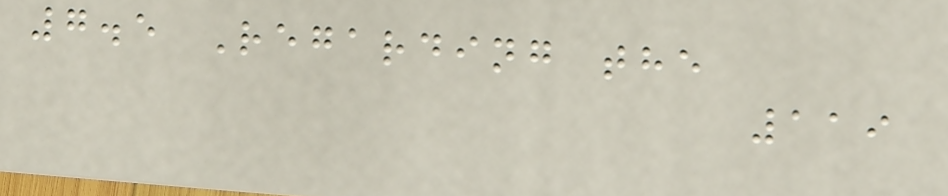7.5 Regarding the
119
